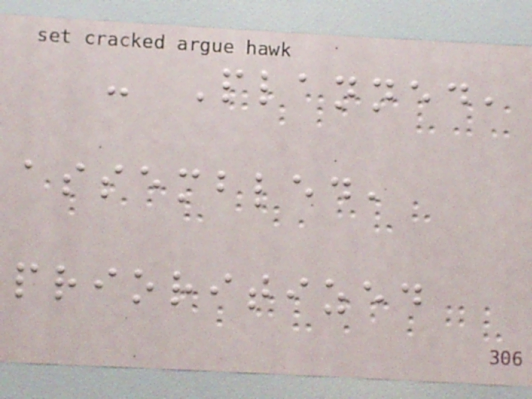- Planned,
assembled,
prioritized
